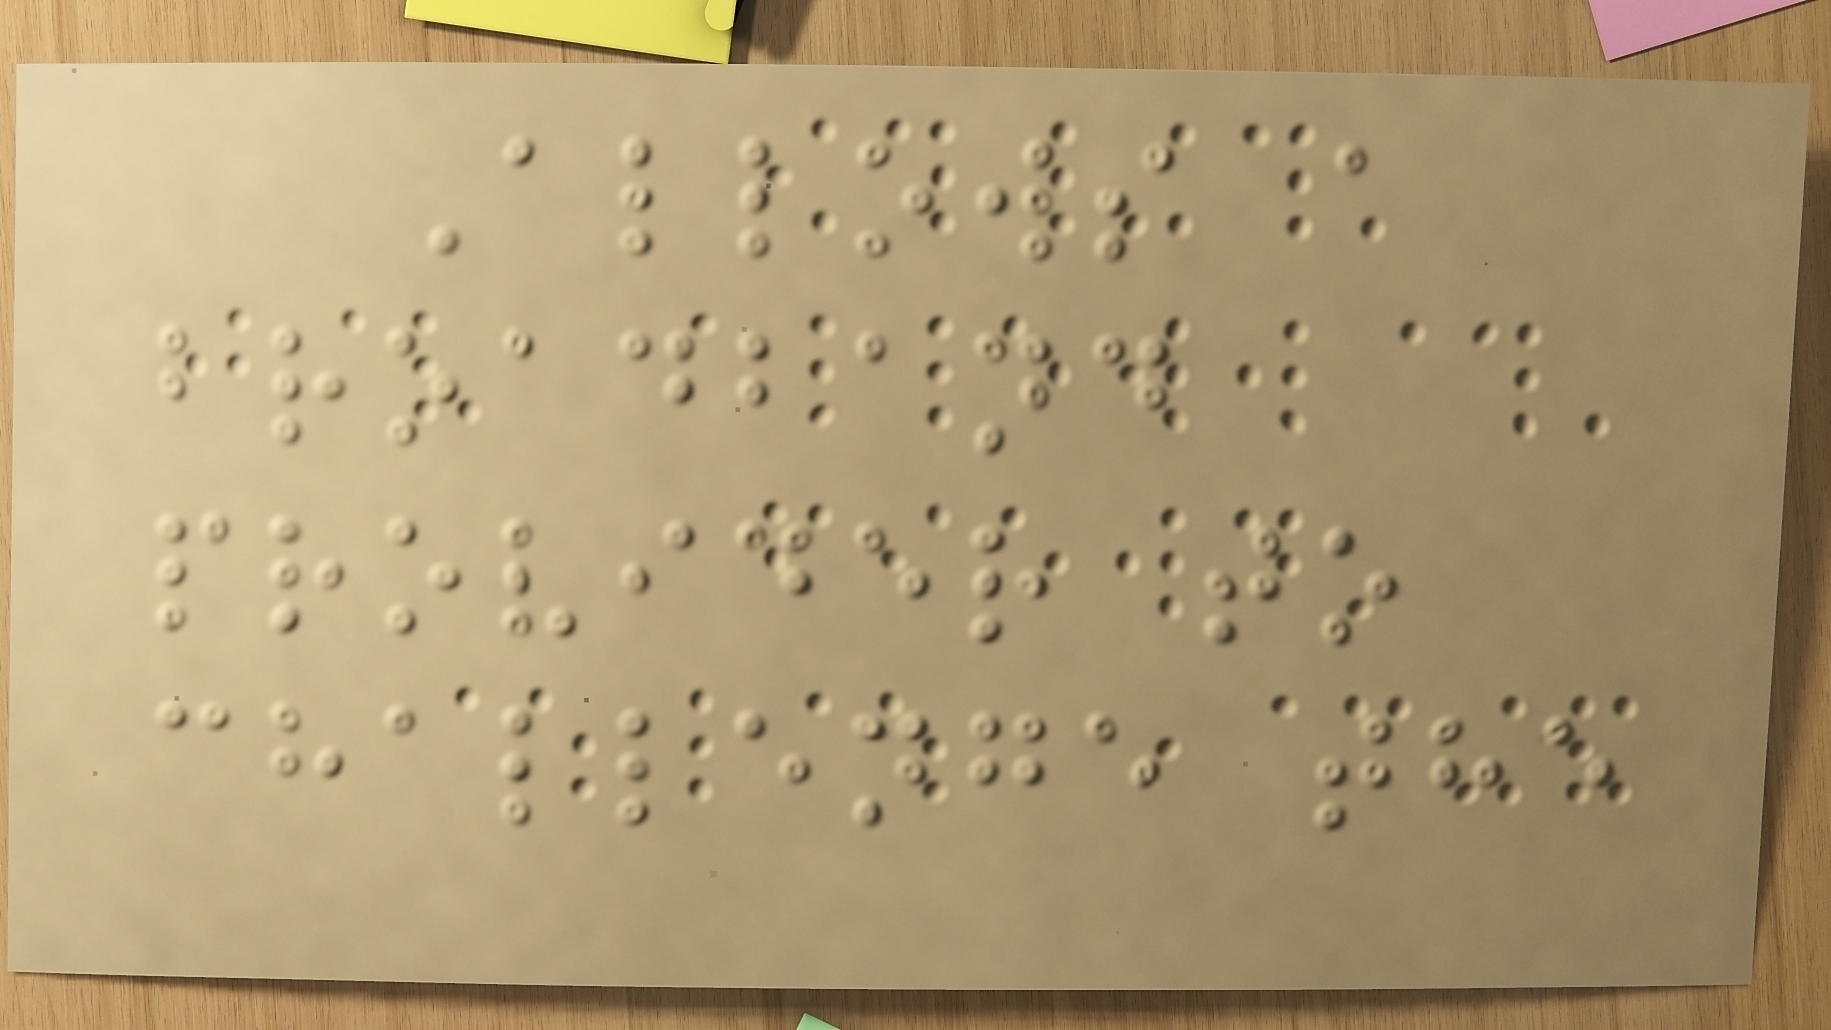Allows a
broadband
provider to
challenge the
